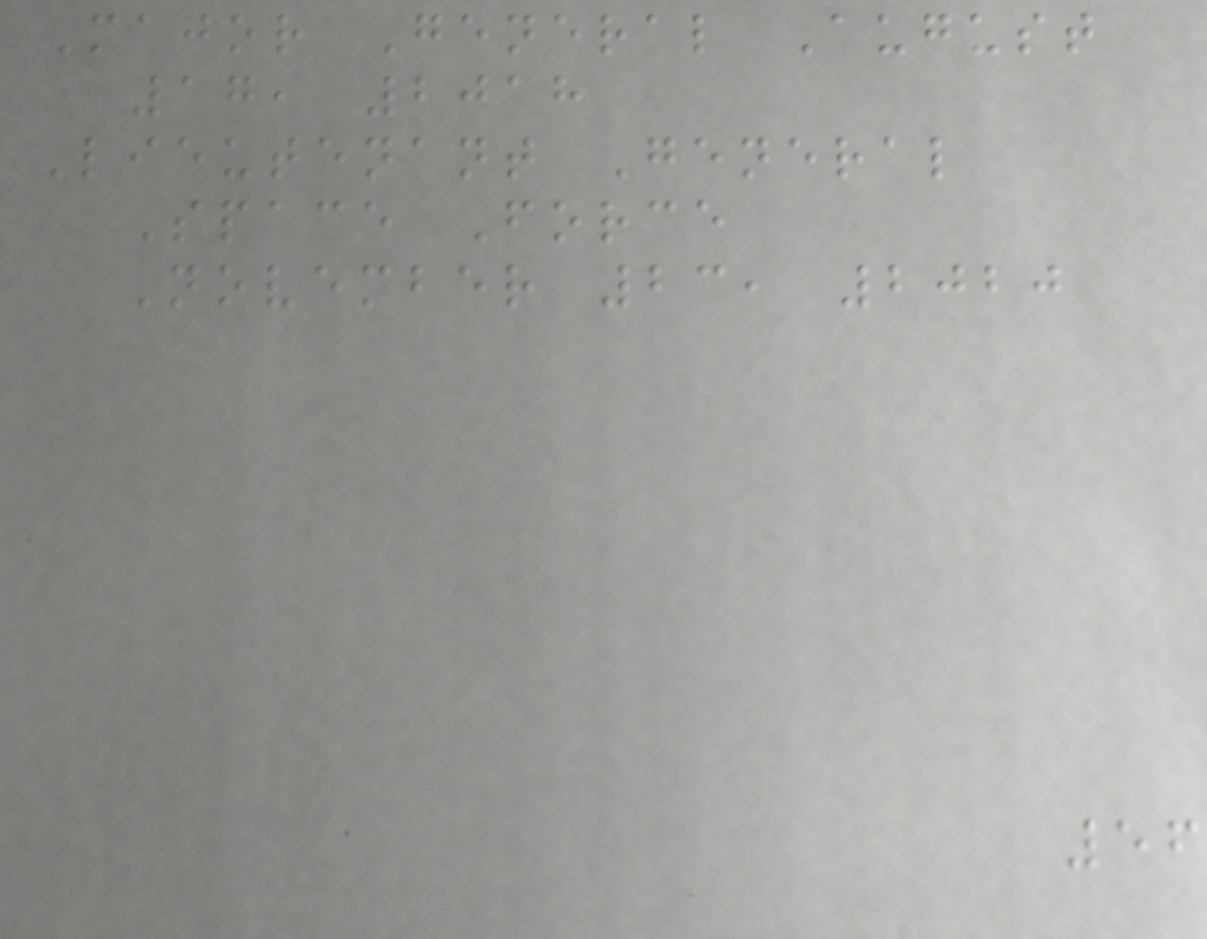Major General August
17, 2018
Lieutenant General
Space Force
November 23, 2020
56
